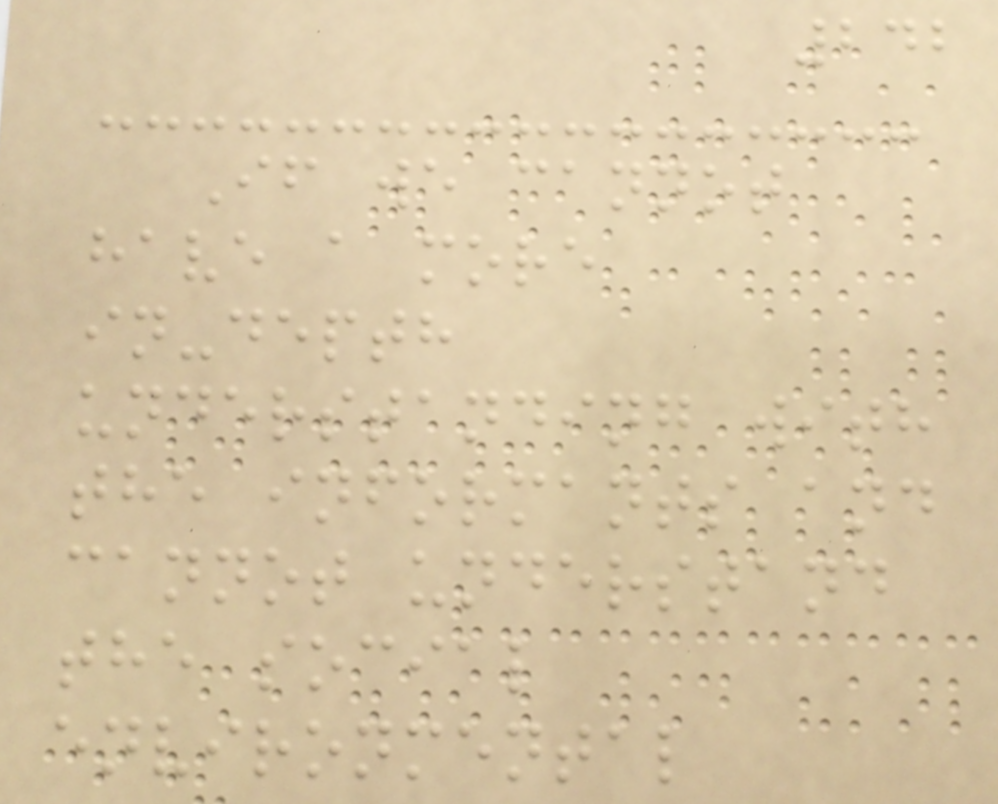242
If we cannot
have a more
in-depth
understanding with
the informants and
cannot understand
the social
environmental
